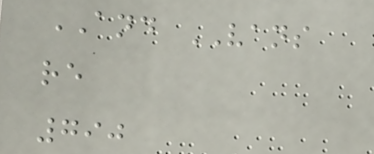AND VANS
re
790
